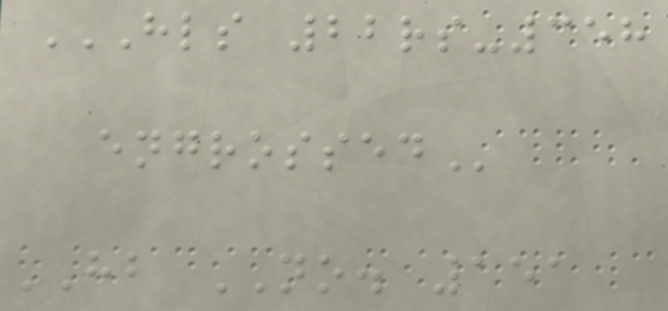HLS 22RS-358
ENGROSSED
HB NO. 151
